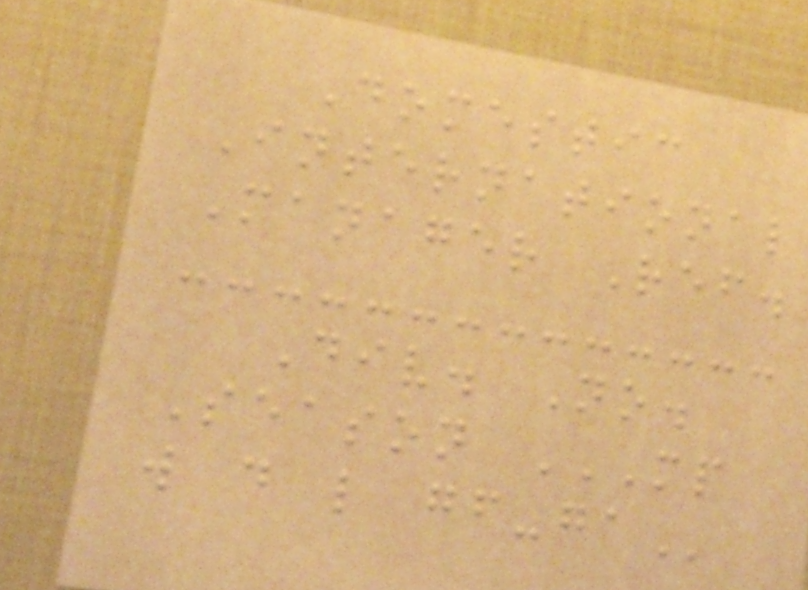Domestic
International
Manager Ref.
Div. No.
Season MP
W D L GF-GA
